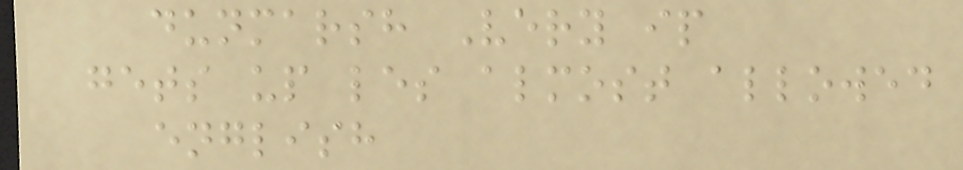dunmarsh Very ip
gets up les almost allowed
english
